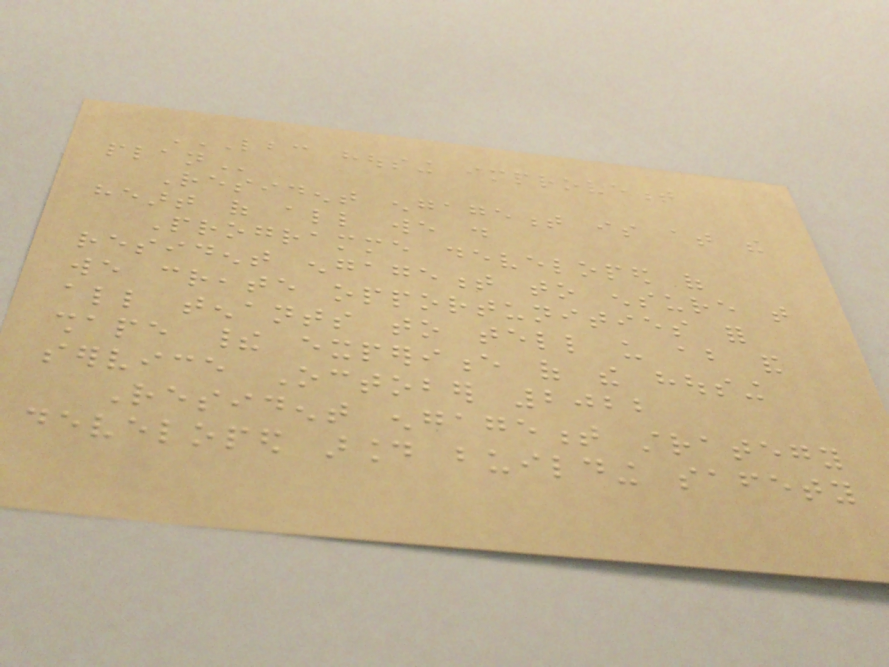LBC HOUSING IMPROVEMENT
PLAN
Resident engagement is at the
heart of all we do
Programme developed of
resident engagement to ensure that
we create opportunities for
all tenants to tell us about and
shape their experience of the housing
service October 2022
Resident engagement strategy
developed around building safety
